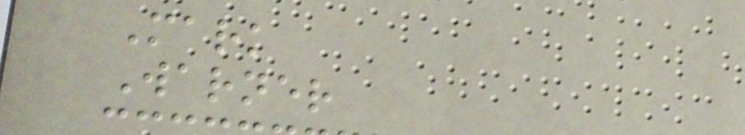Mark
Warner
